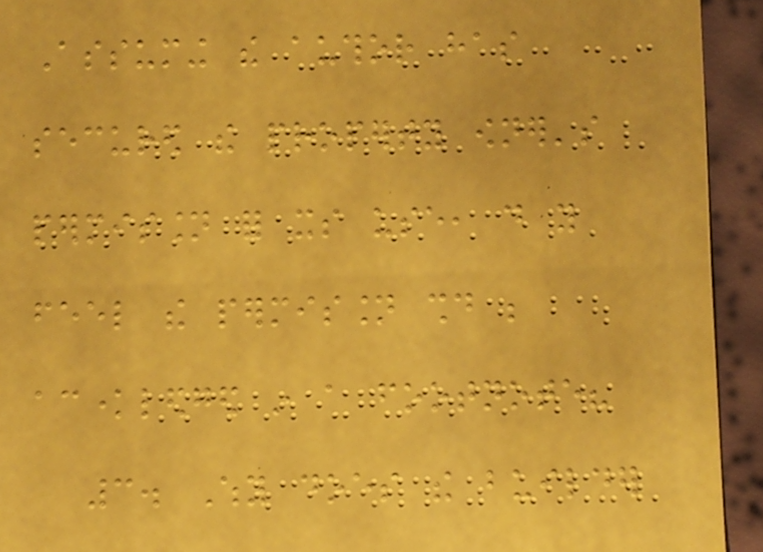Assuming the author has
secured the property owner's
permission for its use, do you
feel the permission should be
acknowledged in a footnote?
3. Why does the builder
